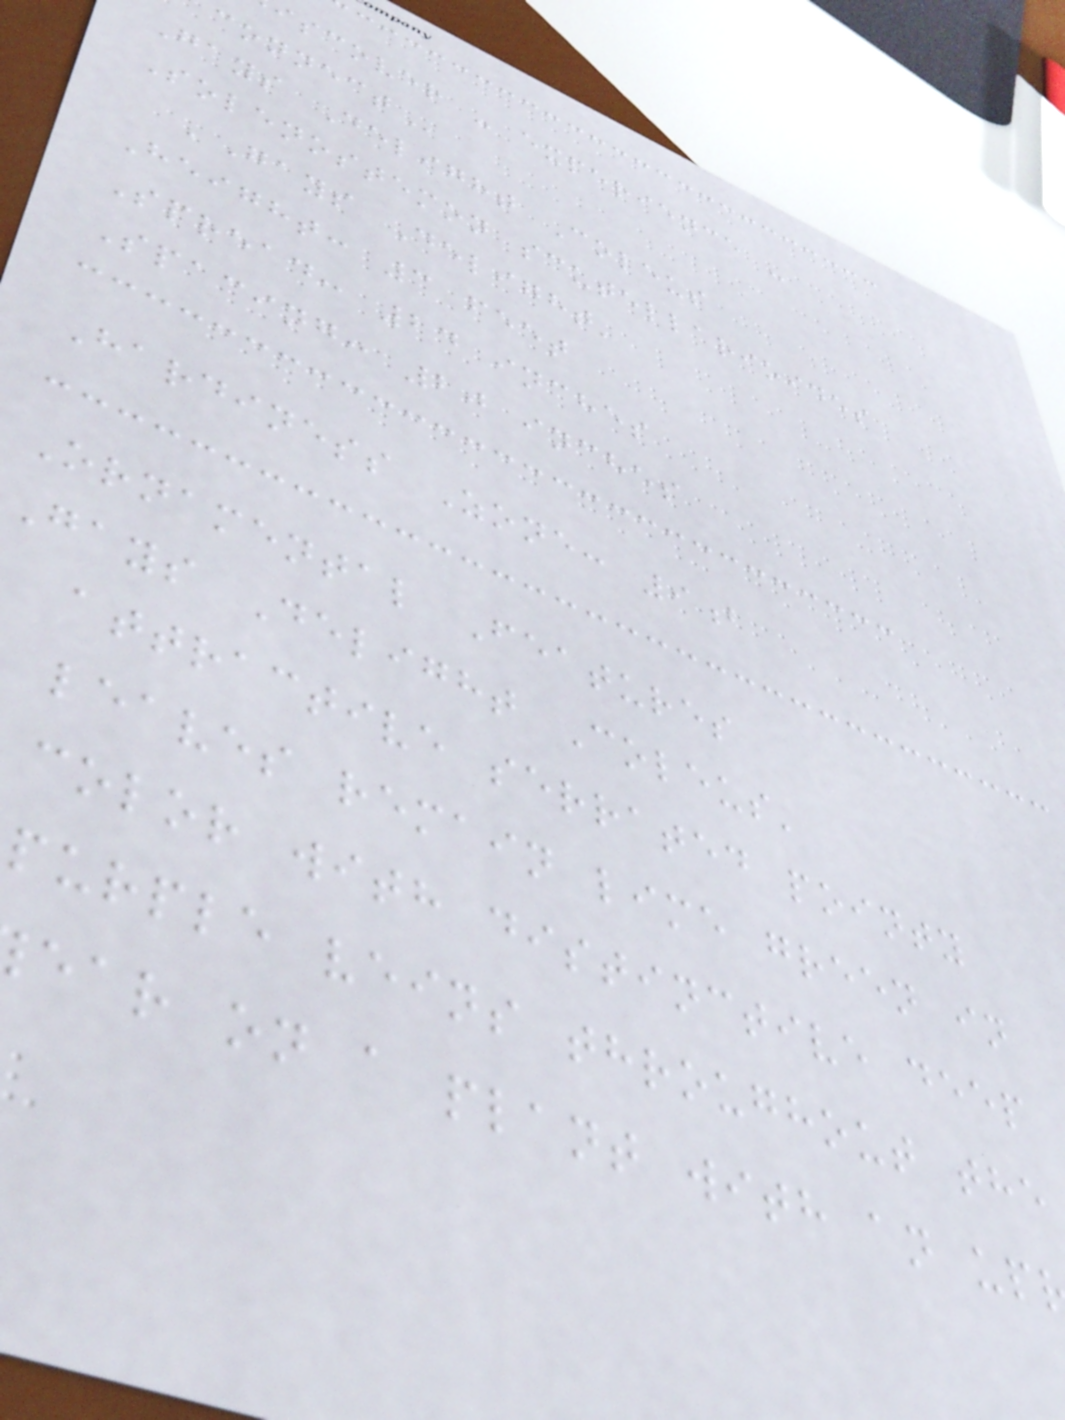iscover - experience -
Gays Delight Coleus
Solenostemon scutellarioides
'Gays Delight'
Height: 3 feet
Spread: 24 inches
Spacing: 20 inches
Hardiness Zone: 9b
Ornamental Features
Gays Delight Coleus'
attractive serrated pointy
leaves remain lime green in
color with distinctive deep
purple veins throughout the
ear on a plant with an up
